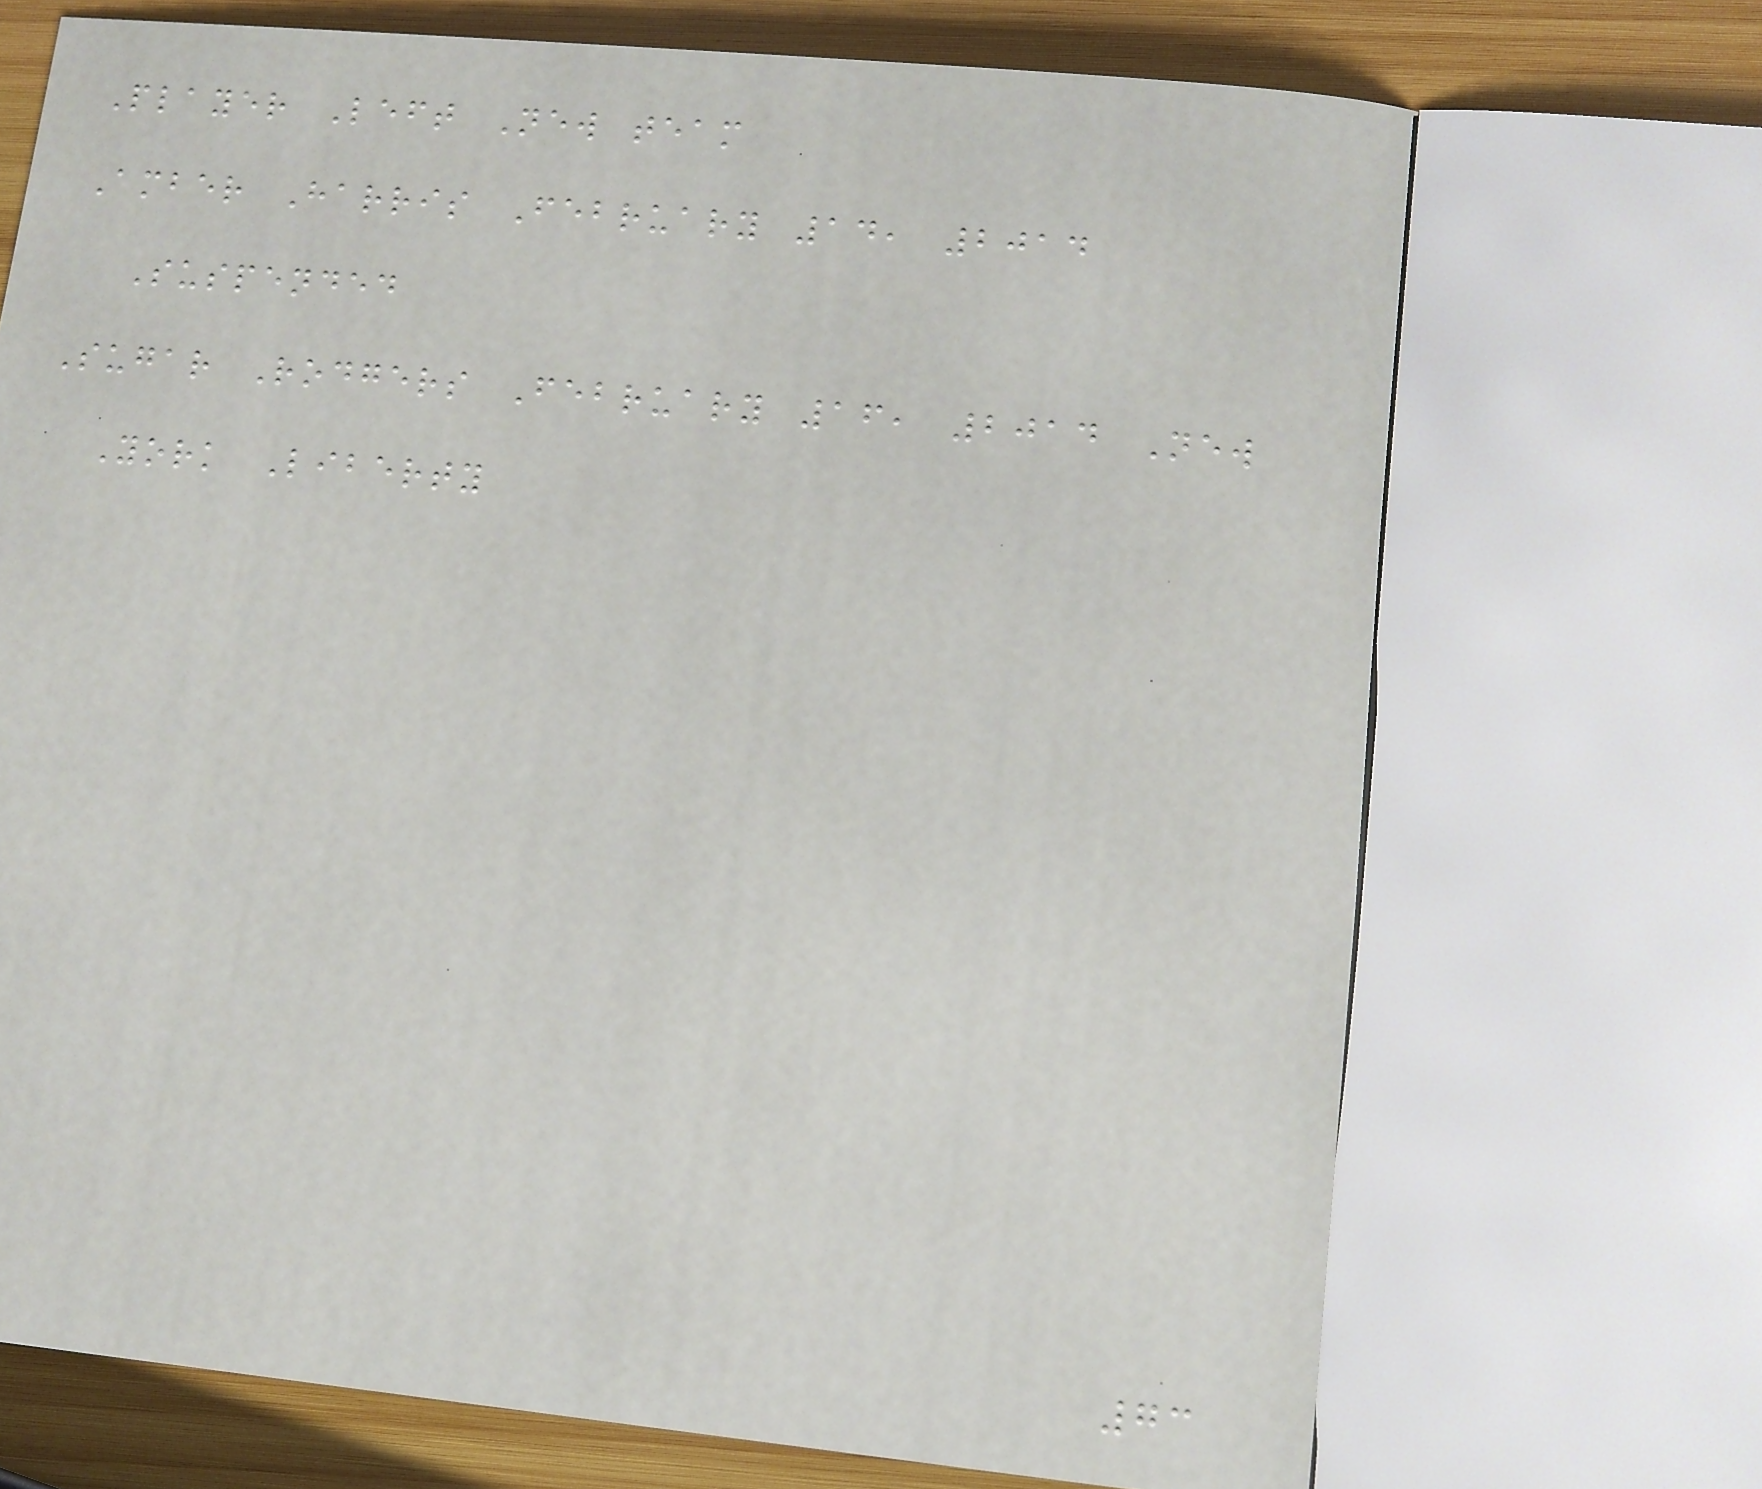Player Left New team
Amber Harris February 14, 2014
Suspended
Sugar Rodgers February 16, 2014 New
York Liberty
73
